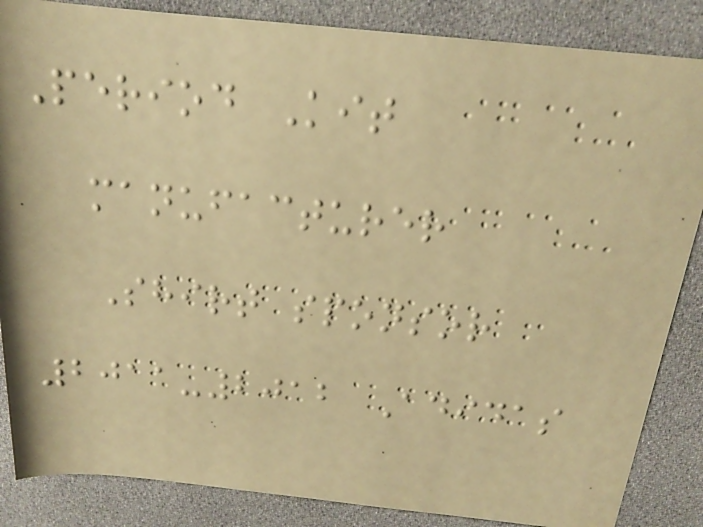Period Kit
manufacturer
Shirt sponsor
2011-2012 Adidas
